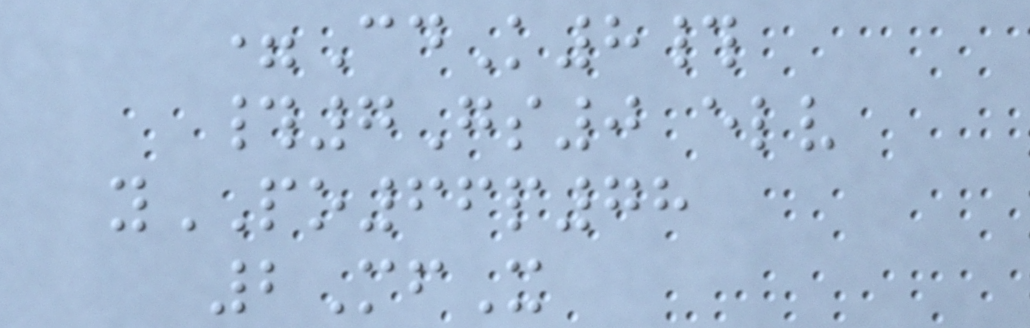=CdK8#
#7Gs0 elv
yPO66p78
2MfX
